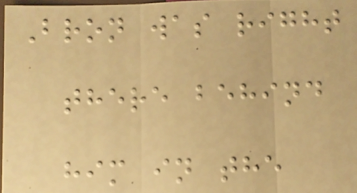Bron was right
there behind
him in the
